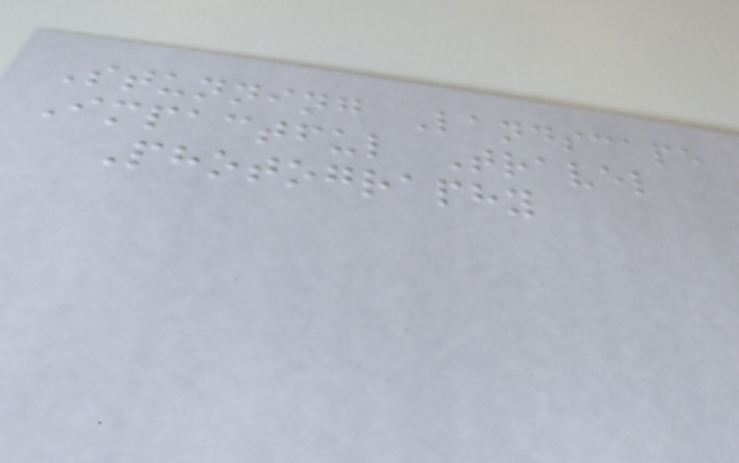Stunning Landscape
Impactful Travel
Photography
